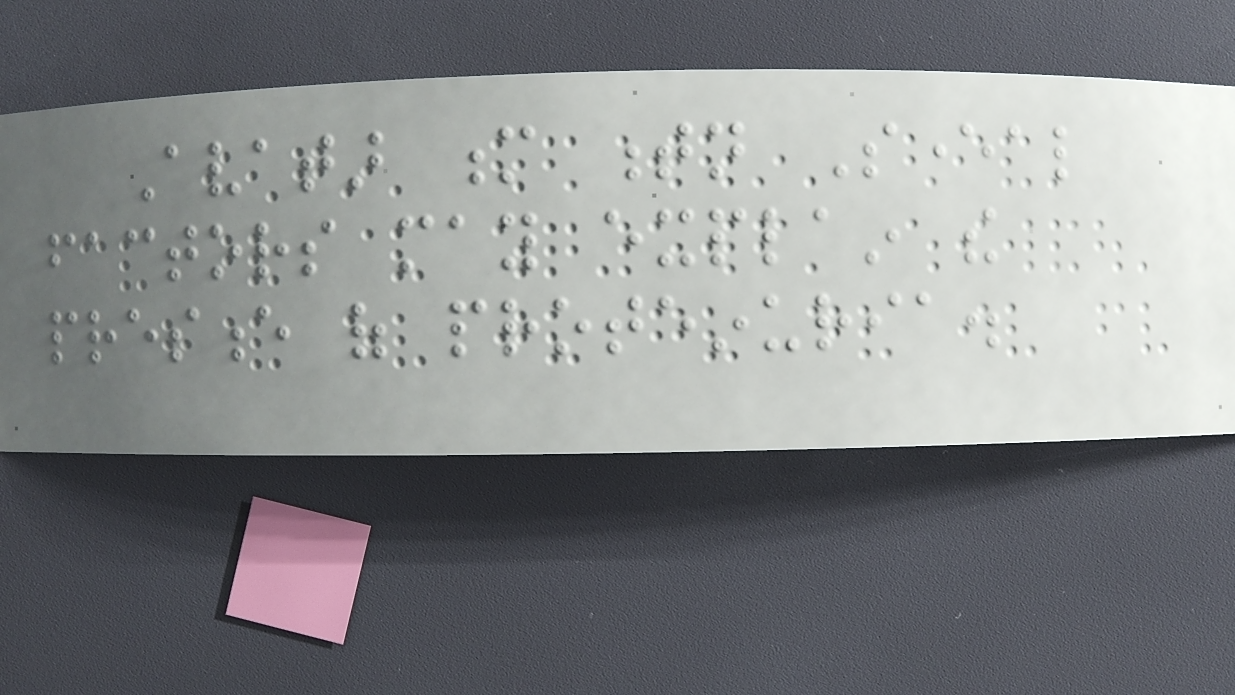Avatar m tn Several
factors may explain the
presence of proteinuria.
